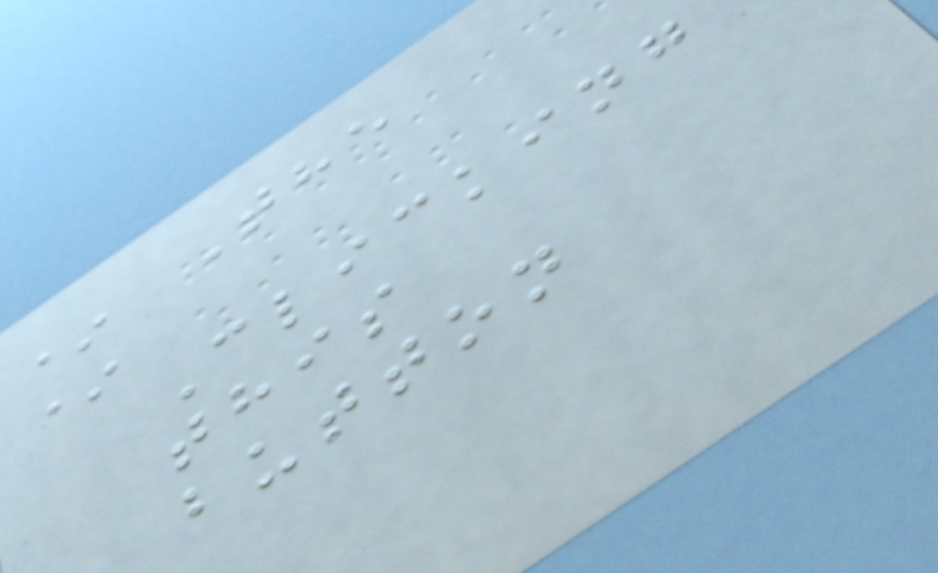* The
*
Clicking
this
button
